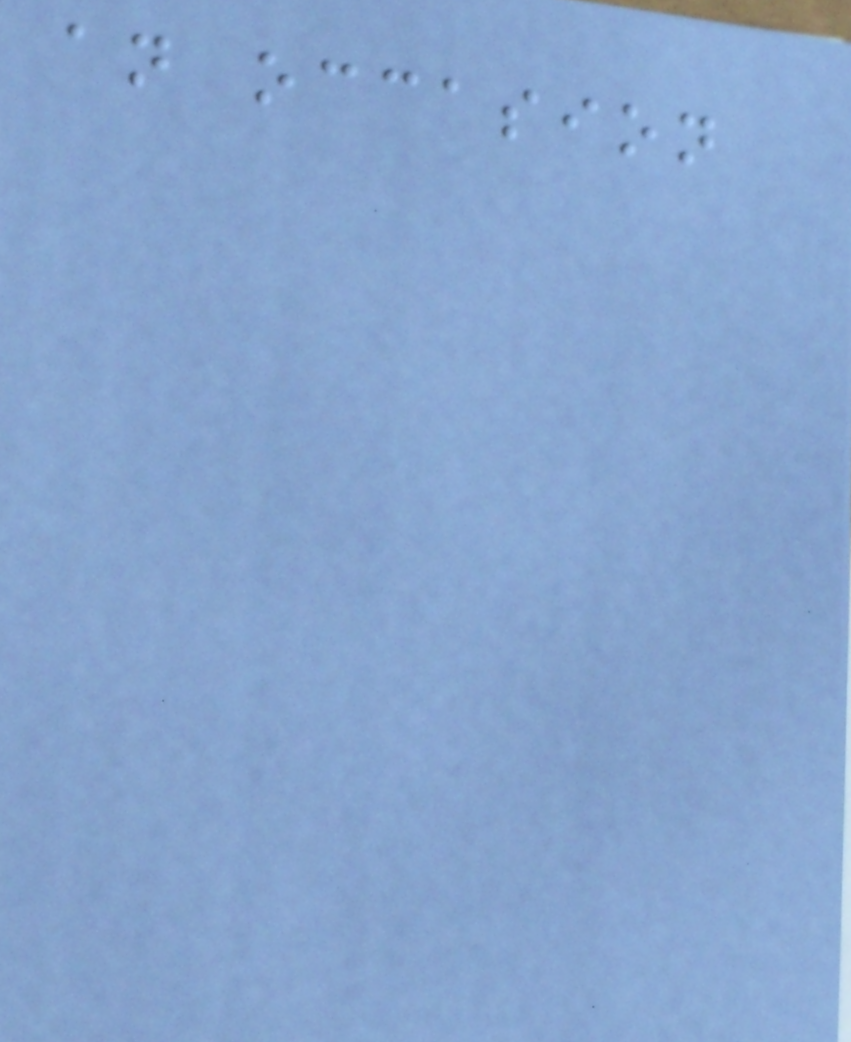an occasion
